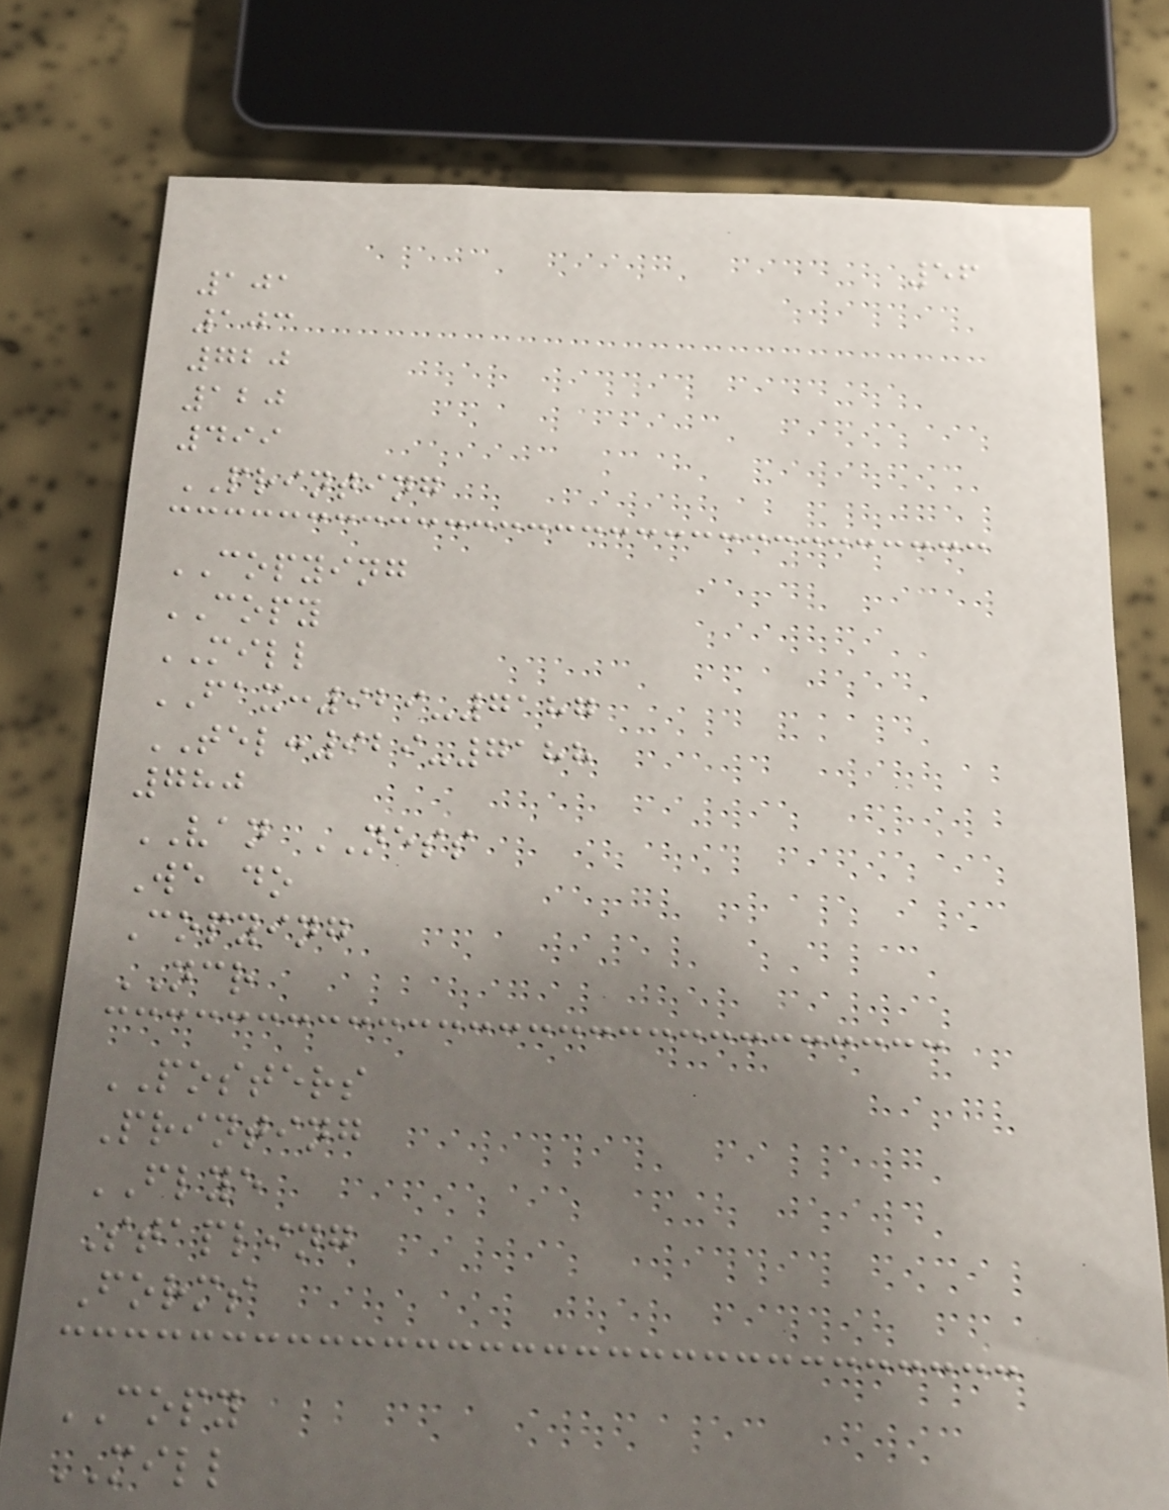56
101
103
720
120
499
PRINTING
COPYING
COPY
MILL
FAX:929-7187
TEL:929-7188
780
VAN NESS
We do
Copying
NCR
POSTERS
Printing
FLYE
Stapling
Forms
COPY
MILL
